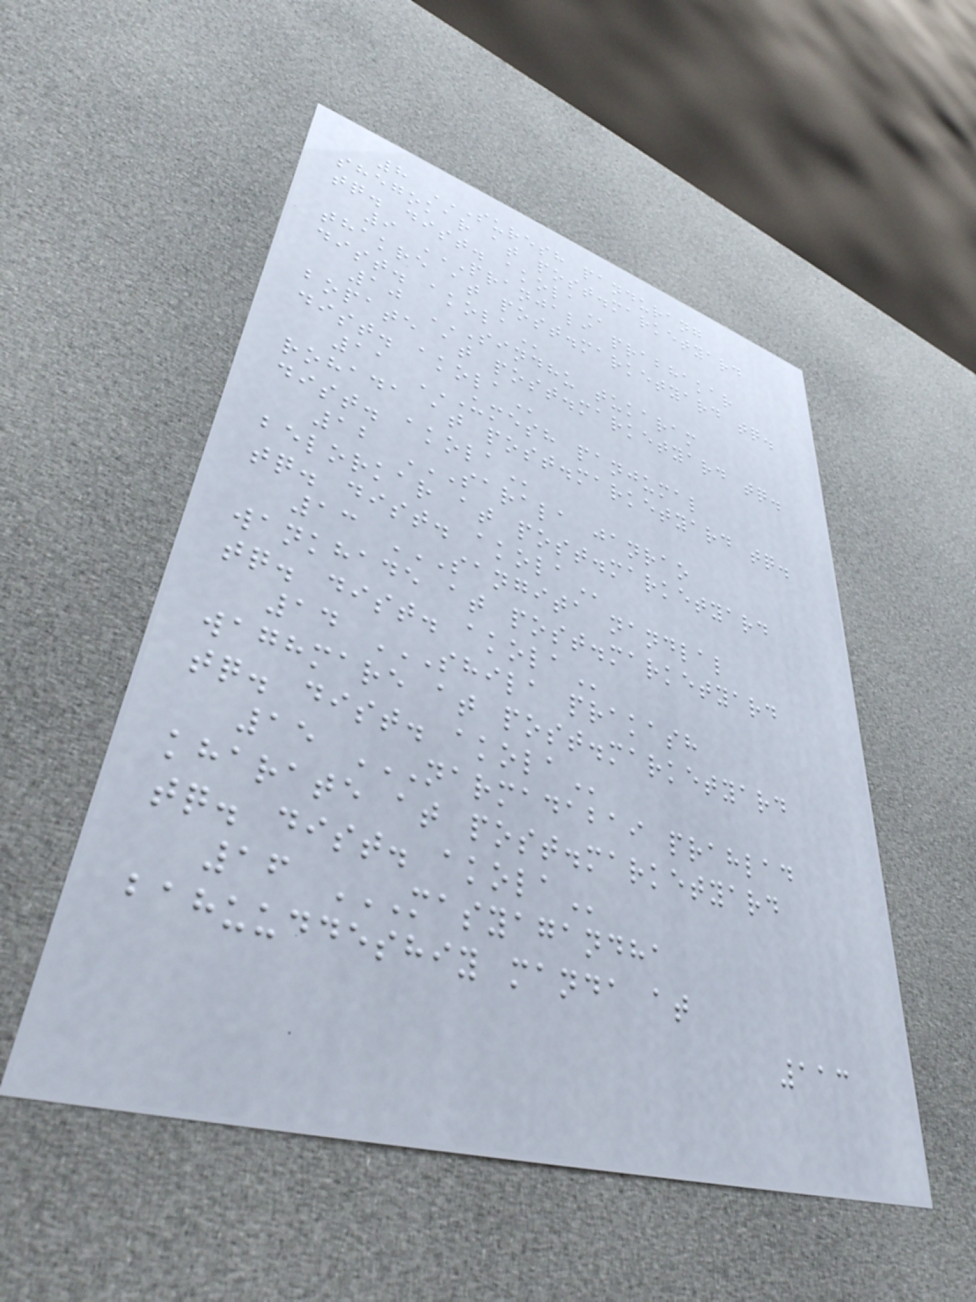8 SURESH PANDURANG
SHEGOKAR AT POST.MARKETYARD
TQ. DIST. AKOLA
9 PRANJALI PRABHAKAR
THAKRE AT POST.MARKETYARD TQ.
DIST. AKOLA
10 SINDHU TUKARAM
BOPATE AT POST.MARKETYARD TQ.
DIST. AKOLA
11 UMESH PANJUMAL
ROHADA AT POST.MARKETYARD TQ.
DIST. AKOLA
12 SARALA JANRAO
BELORKAR AT POST.MARKETYARD
TQ. DIST. AKOLA
13 SANGITA NANDLAL
WANKHADE AT POST.MARKETYARD
TQ. DIST. AKOLA
14 SHILA PRAKASH
WAGHMARE AT POST.MARKETYARD
TQ. DIST. AKOLA
15 NARMADABAI PRAHLAD
KHARATE AT POST.MARKETYARD
TQ. DIST. AKOLA
16 MASYAGANDHA
BAHUUDDESHIY MANDA AT
113
